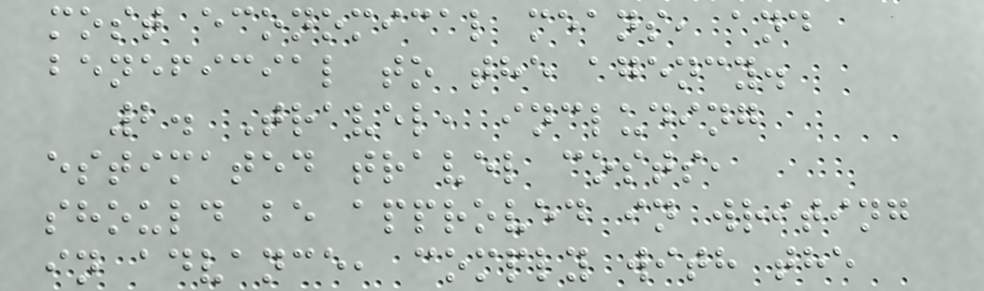most economical means, and
beneficial to the agency.
2. Travel, including
estimated travel costs,
should be approved in writing
in advance, comply with the
